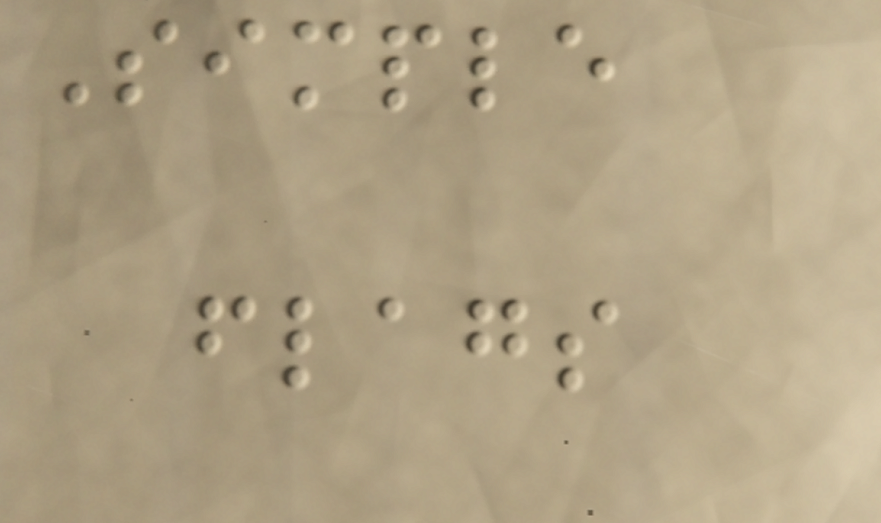Simple
flags
